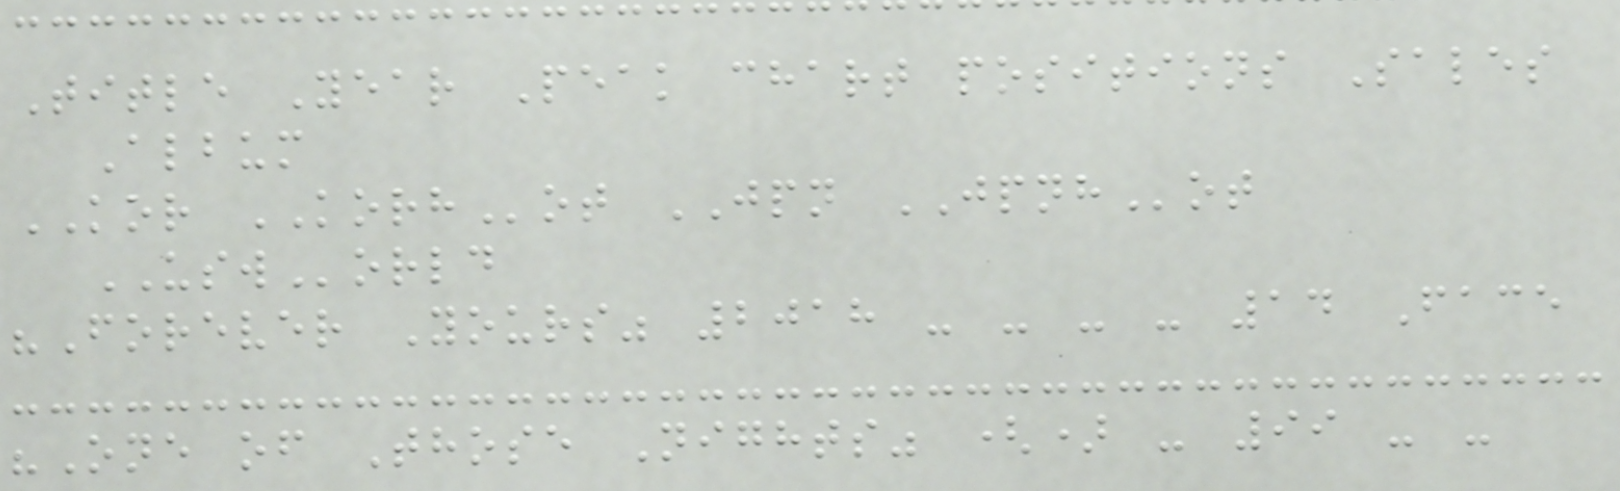Title Year Peak chart positions Sales
Album
KOR KORHot JPN JPNHot
USWorld
"Forever Yours" 2018 - - - - 14 Face
"One of Those Nights" () - 99 - -
